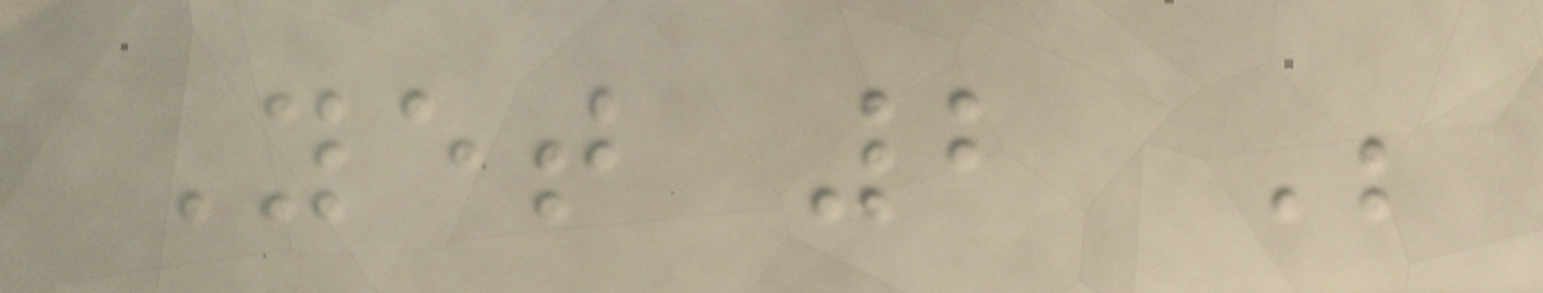Yet 2 Be
